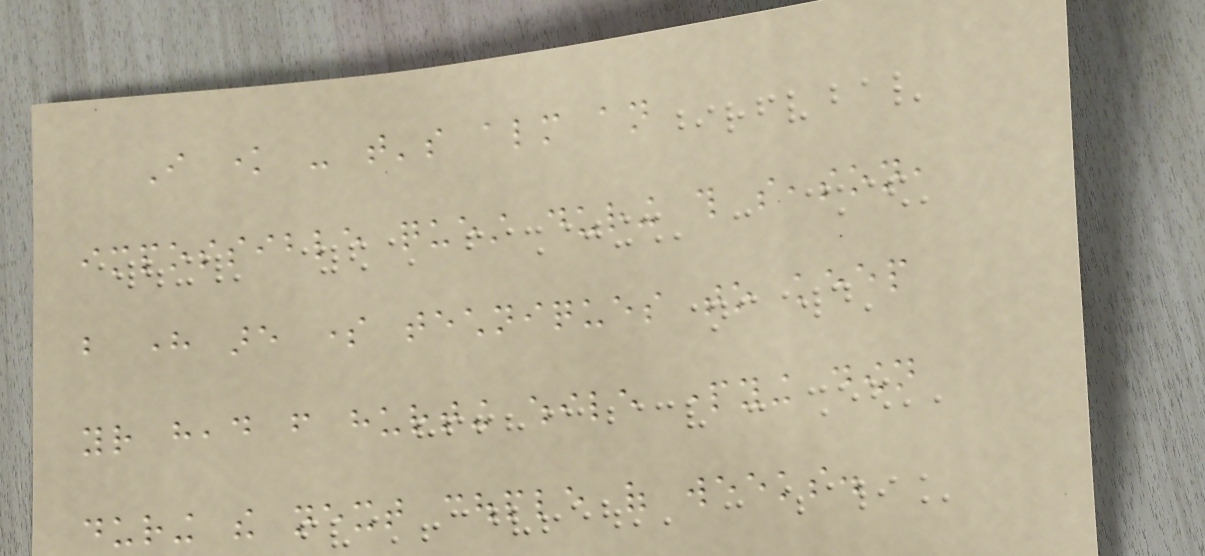I know - that's almost an
impossible quest during this season,
but here are some techniques to keep
your head from hurting while partying down
during the next couple of weeks.
